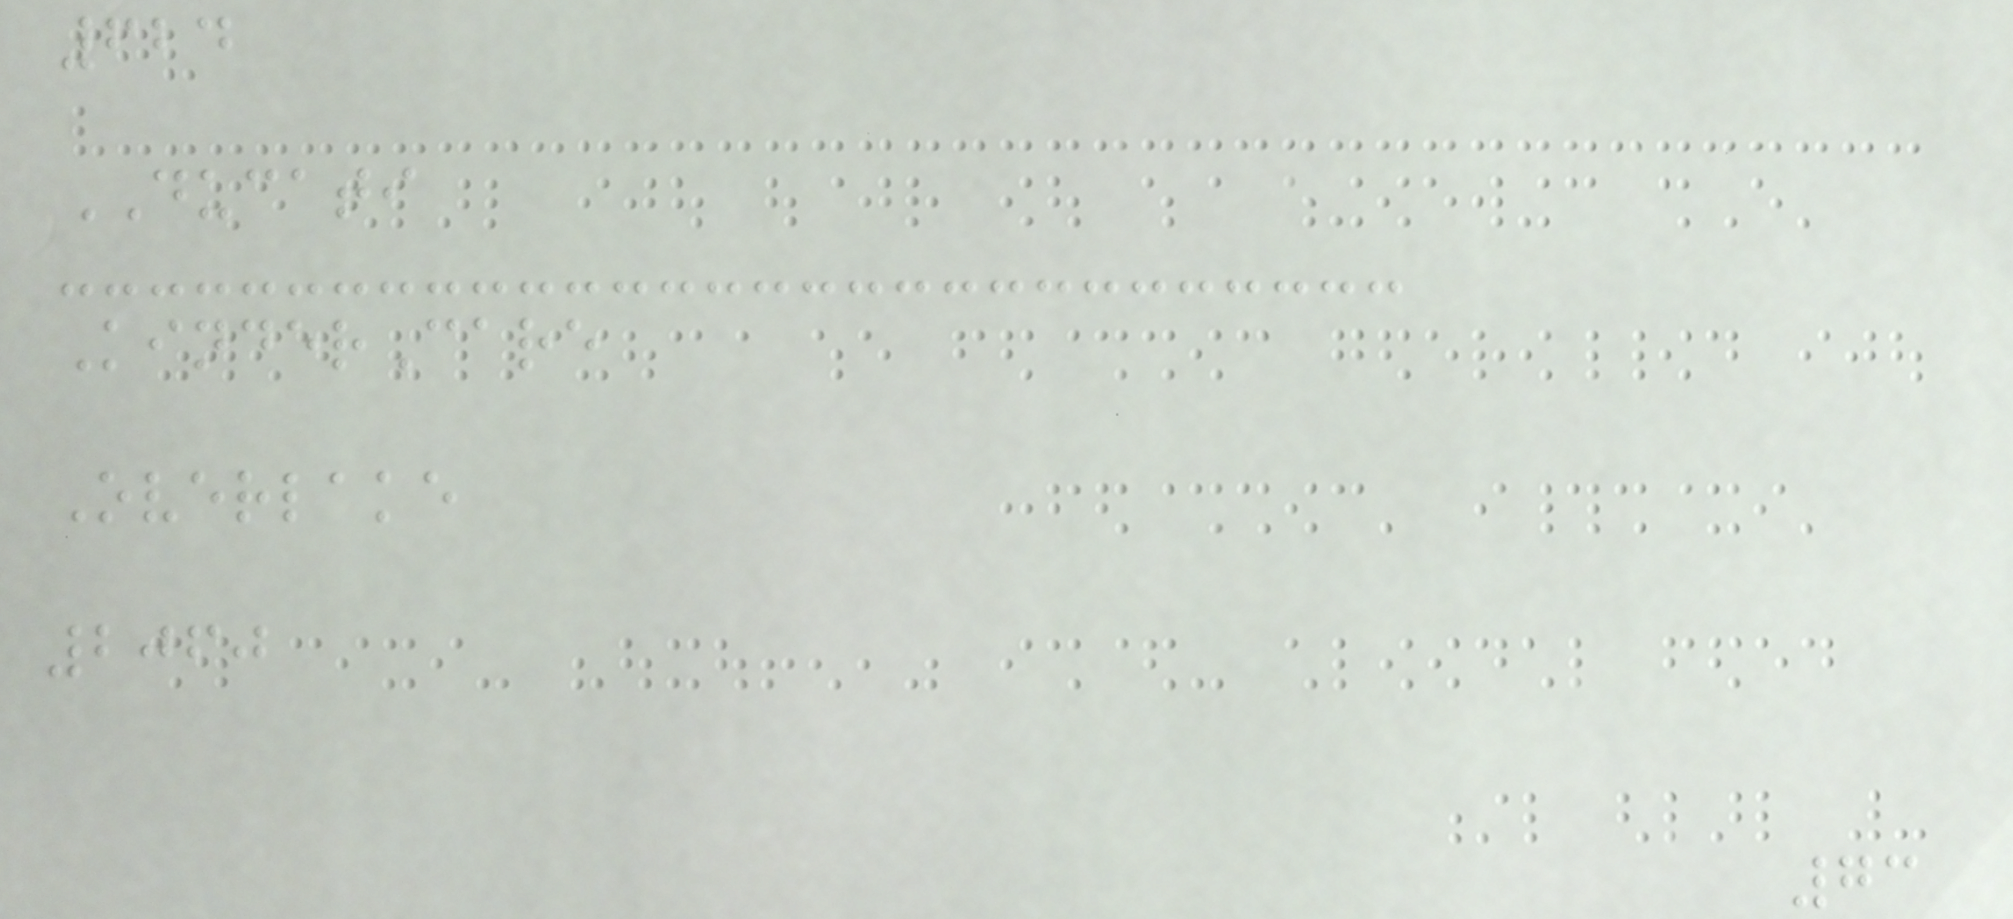624
DUCATI
KinderCare
Overlake
2060
73
